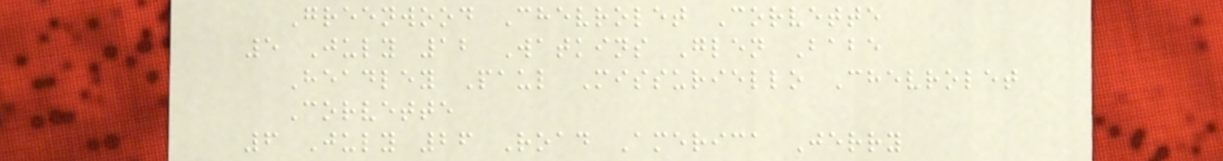Greenwood Chevrolet Corvette
5 July 12 Watkins Glen Babe
Headley Paul Missuriello Chevrolet
Corvette
6 July 26 Road America Jerry
